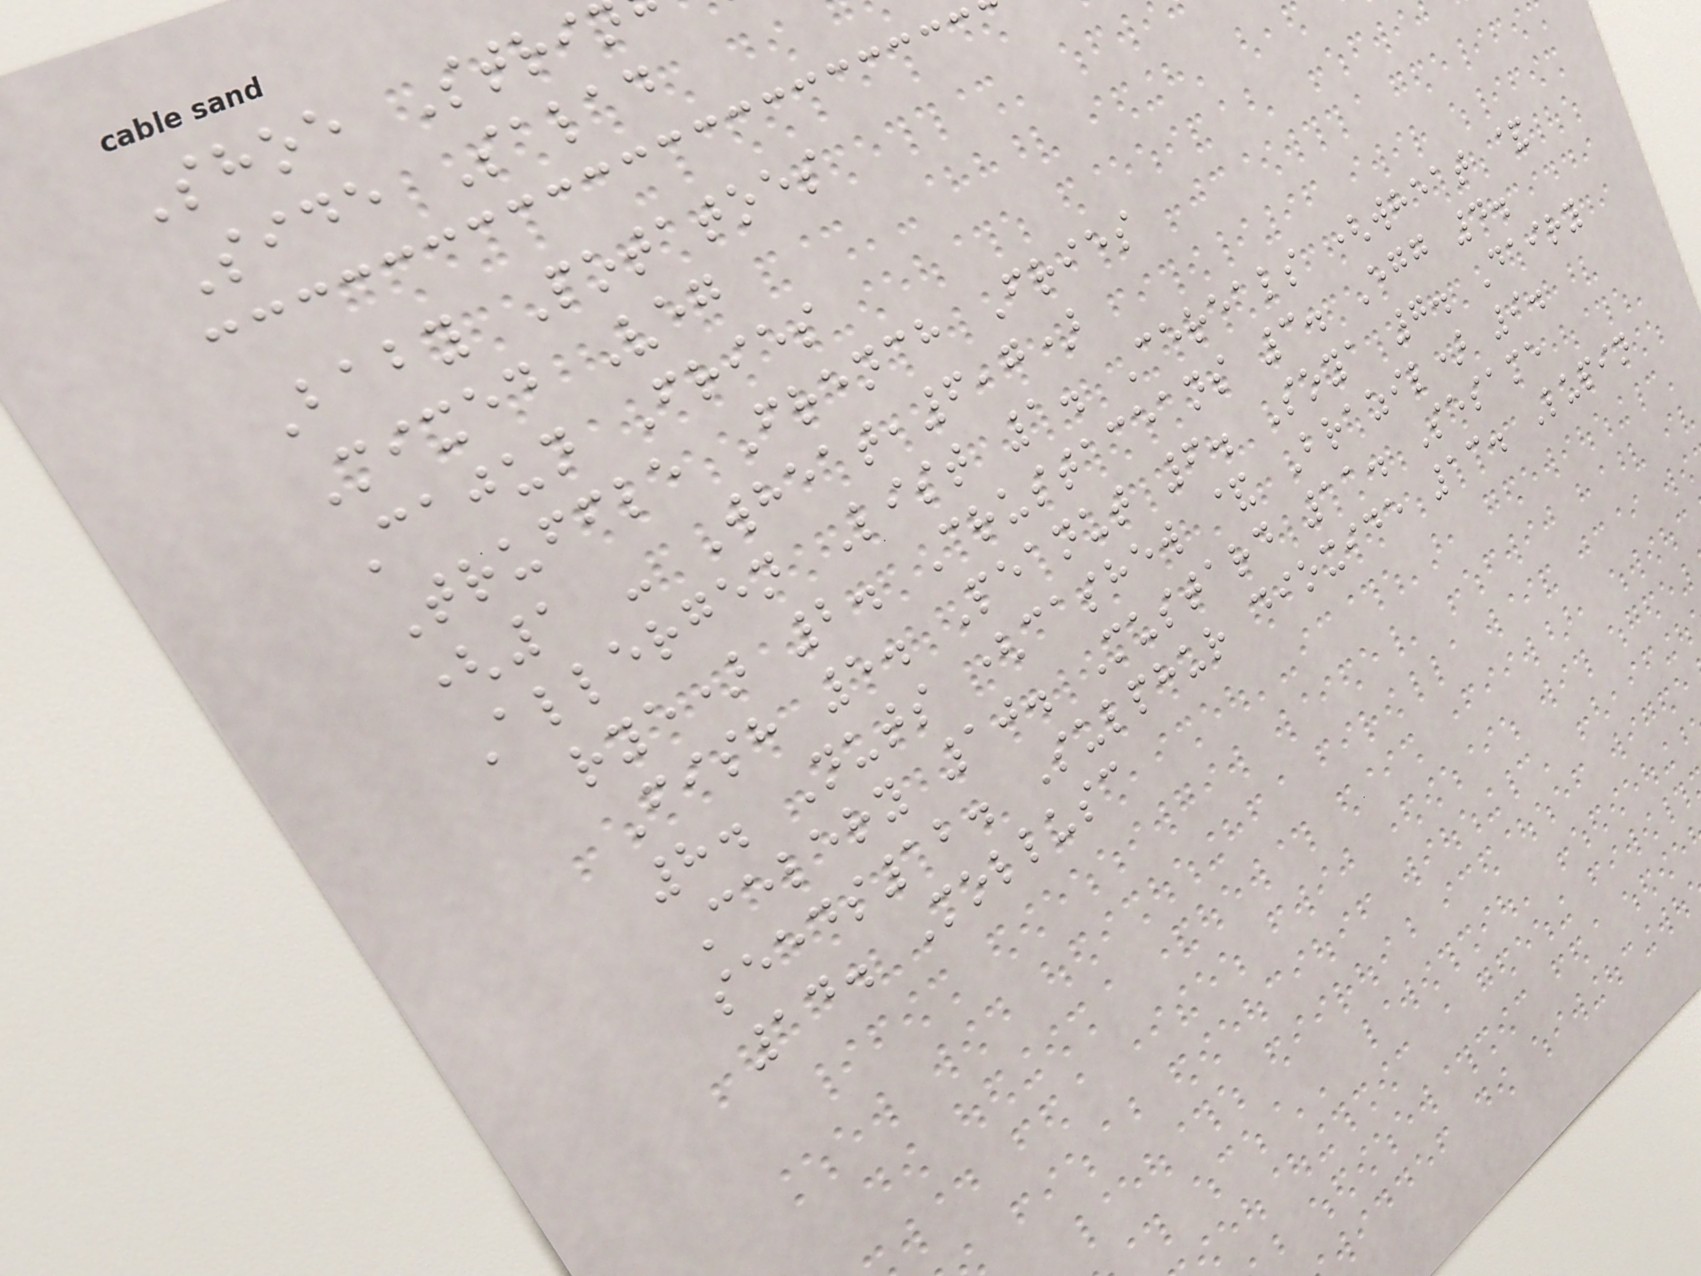Shoe Stri
Side Salad
Baby Potatoes
Mixed Veg
Cajun Fries
Truffle French Fries
(1 - Wheat,6,7)
Allergen List 1. Cereals (wheat &
rye) 2. Crustaceans 3. Egg 4.
Fish 5. Peanut 6. Soya 7. Dairy
8. Nuts (cashew & Brazil) 9.
Celery 10. Mustard 11. Sesame
seeds12. Sulphur dioxide 13. Lupin
14. Mollusc
